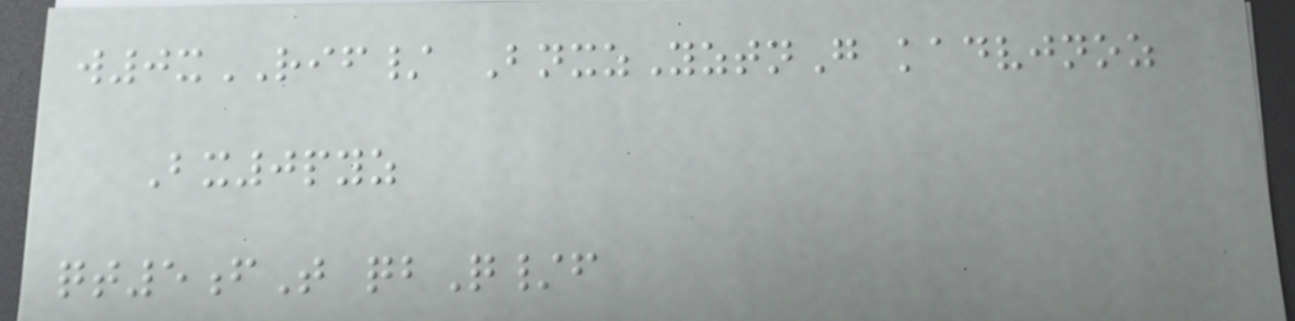w0xRIF/ BnxzYztnG kadvjnoz
Bx0pyz
qt5fT qbQ/f
